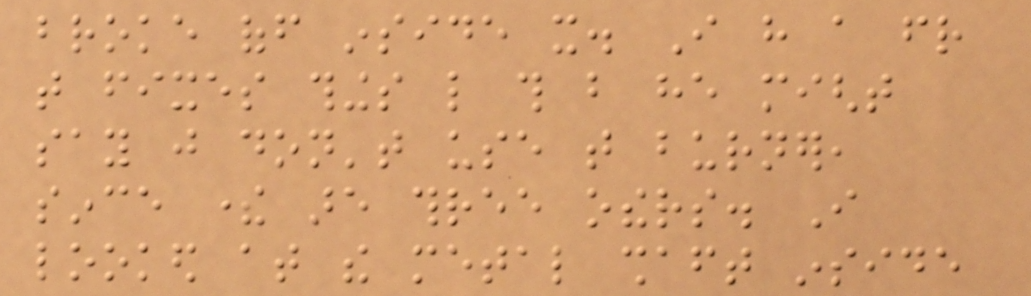broke off inside it. I have a friend
that fixes things like this but he might
say just don't use that burner,
since there are three others. I
looked at the metal shaft inside
